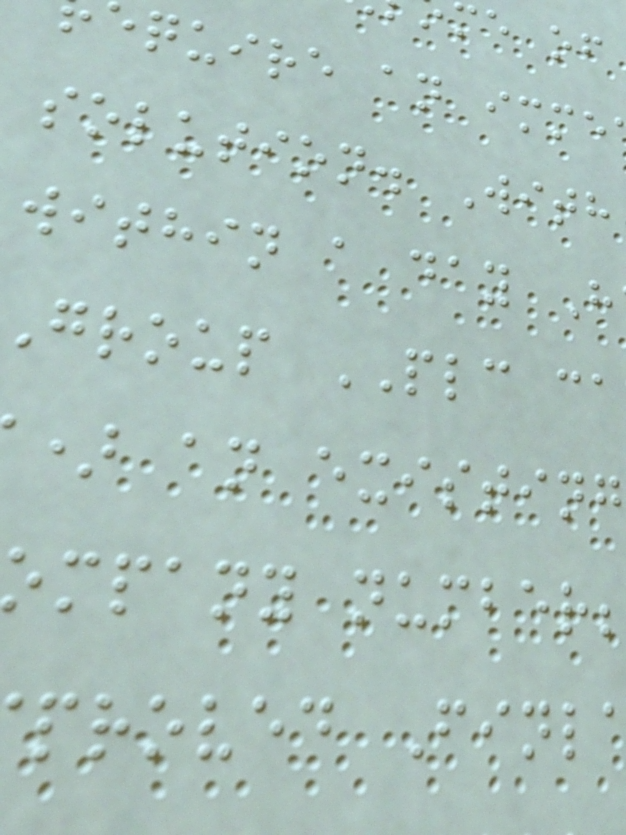quire an imme
solution. With
within a day H
group PLC ca
) an existing
mpany number
proved Finl
